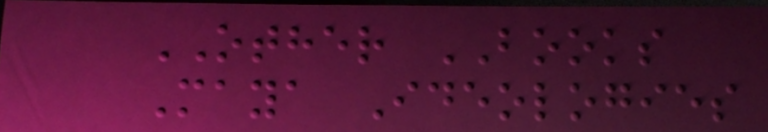OTHER BOOKS
Maya Ideologies
